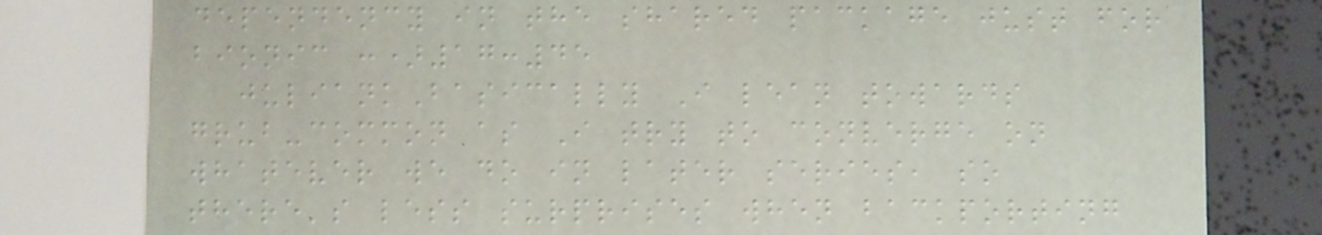dependency in the shared package just for
bionic :)17:45
juliankBasically I lean towards
grub-common as I try to converge on
whatever we do in later series, so
there's less surprises when backporting
